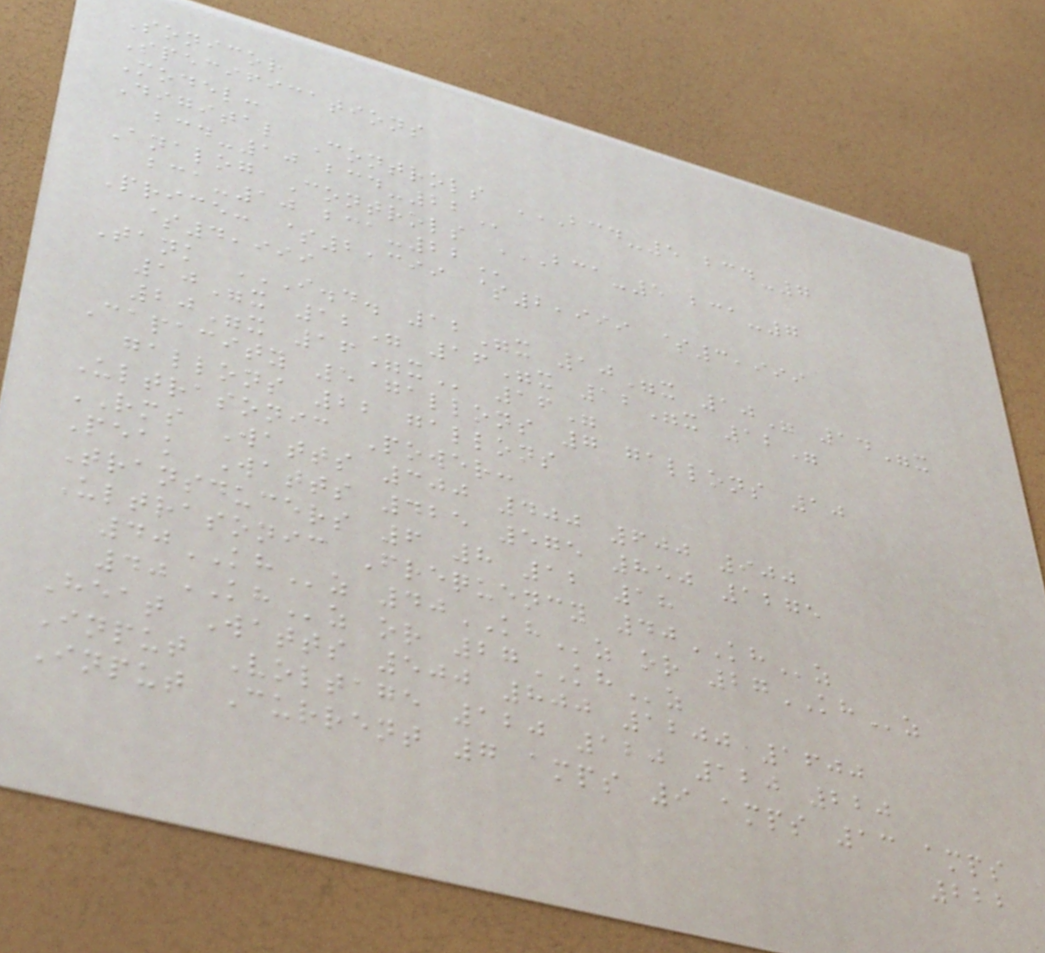Sonicor
Specifications
Model:
Digital Controls BCD-5 BCD-7
BCD-10 BCD-22
Analog Controls BCA-5 BCA-7
BCA-10 BCA-22
Price: $2,399 $2,999 $3,999
$4,999
Tank I.D. 12"X 10"X 10" 14"X
10"X 12" 16"X 12"X 12"
20"X 16"X 16"
Capacity 5 gallons 7 gallons 10
gallons 22 gallons
Ultrasonic Power:
RMS Watts 300 400 600 900
Peak Watts 425 575 850 1275
Transducers 6 8 12 18
Ultrasonic Frequency 40KHz
40KHz 40KHz or 27KHz
40KHz or 27KHz
Heat Watts 500 800 1200 1600
Input Voltage 120 120 120 220
Input Current 7 amps 9 amps 13 amps
222
